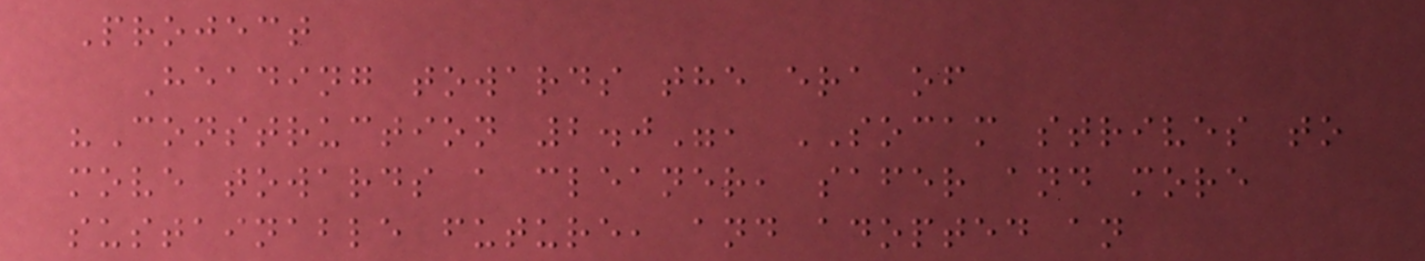Project
Heading towards the era of
"Construction 2.0", SOCAM strives to
move towards a cleaner, safer and more
sustainable future, and adopted an
